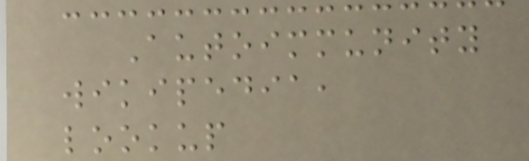Autoimmunity
wikipedia,
lookup
